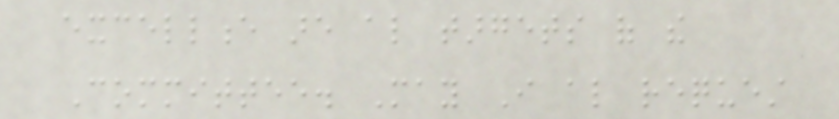excellence are also targets of the
Committee. May I also request
